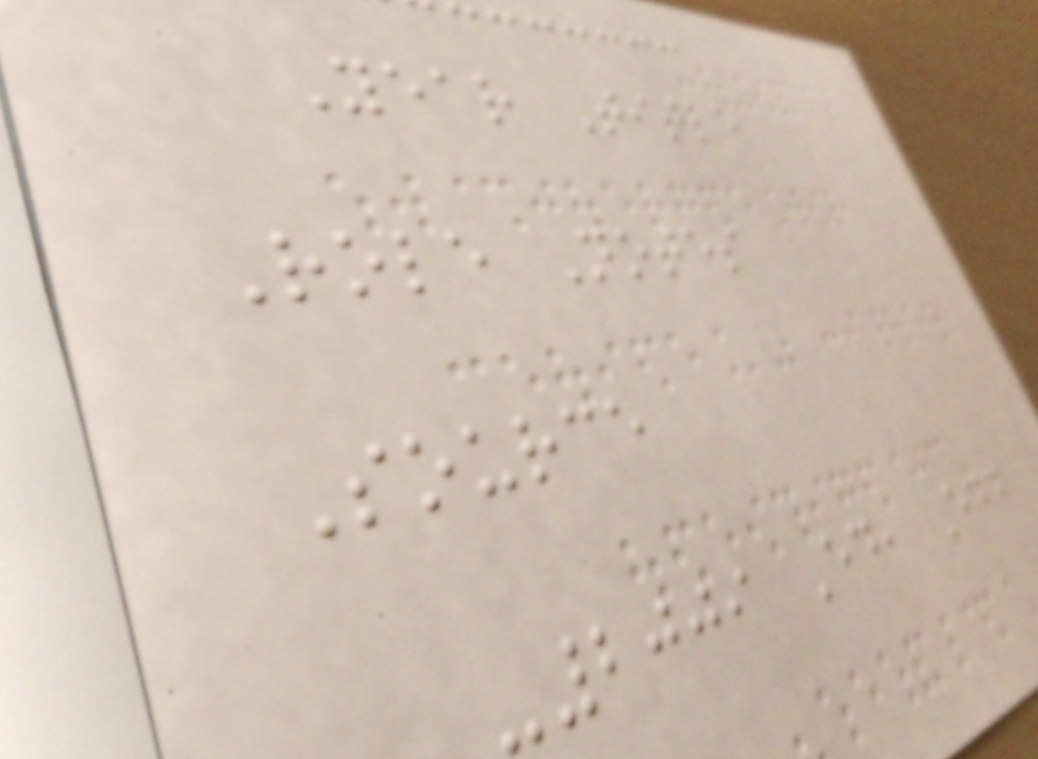Year Title
Role Notes
Source
-2009 Ed, Edd
